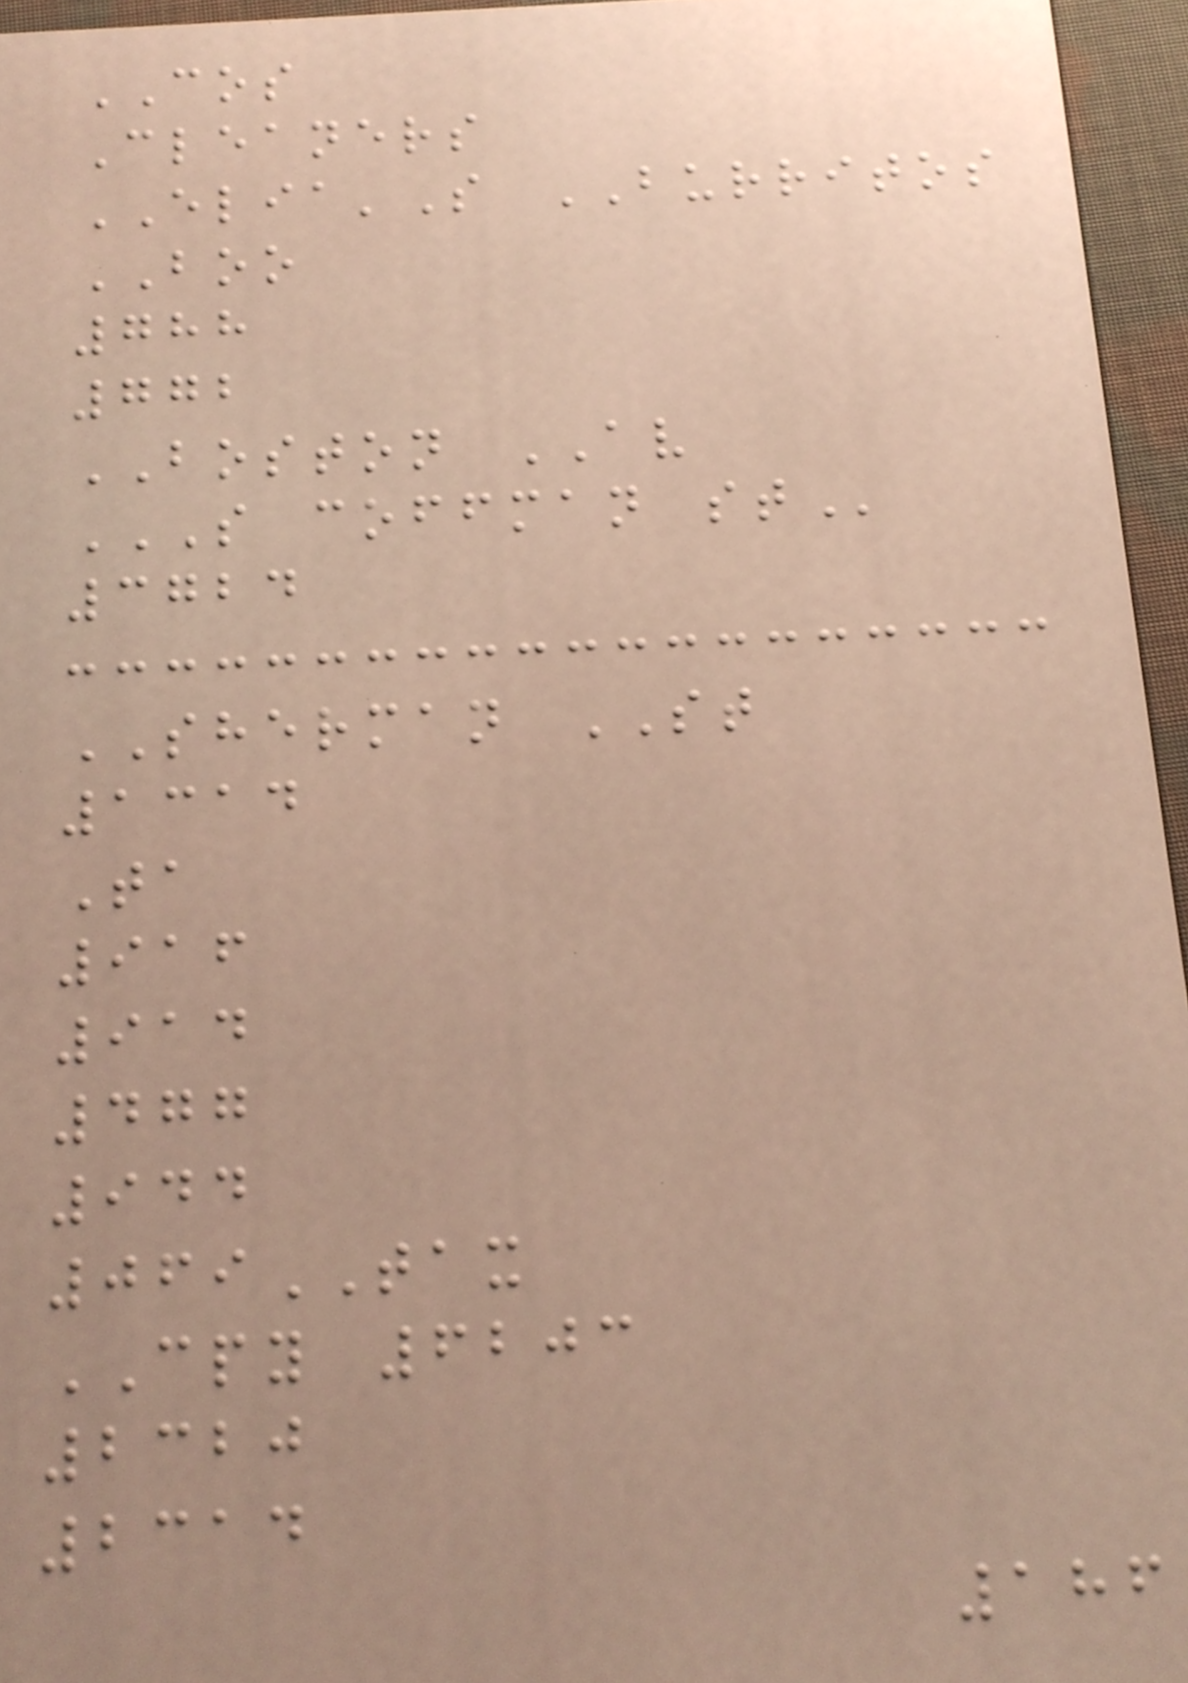COS
Cleaners
ELIA'S BURRITOS
BOO
788
772
BOSTON AV
S COFFMAN ST
3724
SHERMAN ST
1314
Ta
916
914
477
944
069TAX
CPY 6203
2320
2314
186
